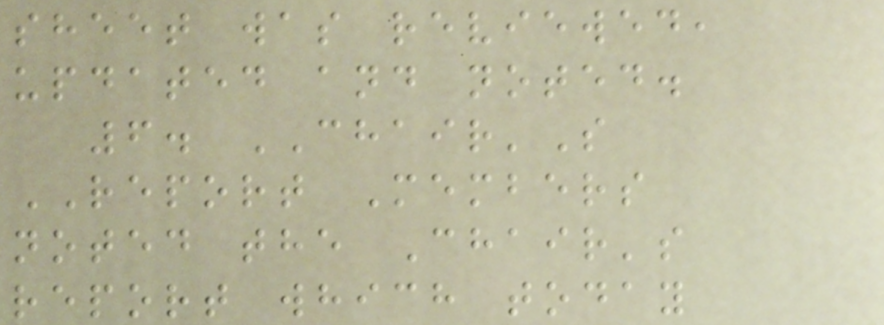sheet was reviewed,
updated and noted.
6. CHAIR'S
REPORT Members
noted the Chair's
report which today
